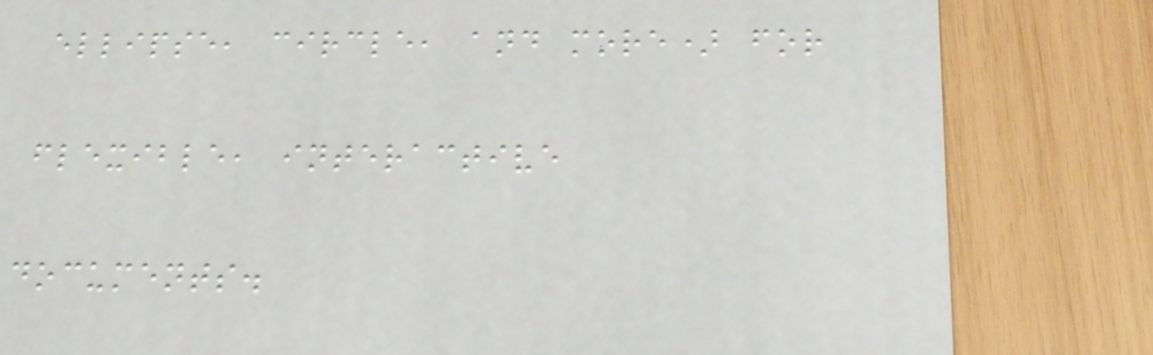ellipse, circle, and more) for
flexible, interactive
documents.
